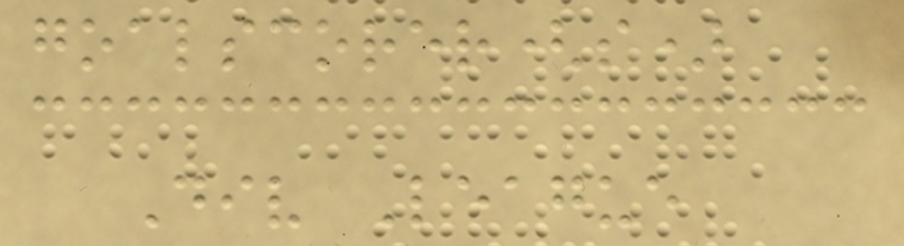goalscorer(s)
Div League
